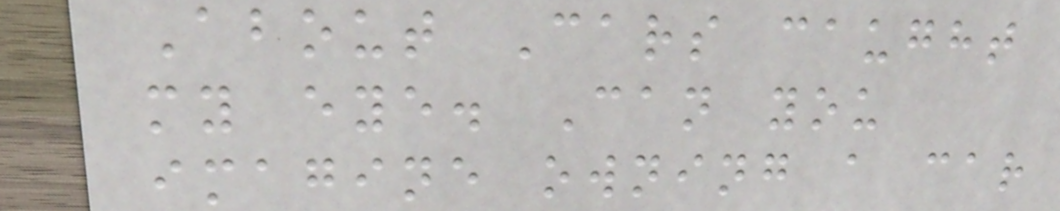About Cars caught
my eye. Can you
imagine owning a car
